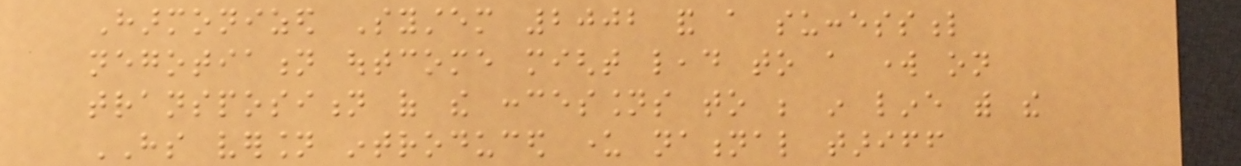Harmonized System 2002 and a successful
negotiation outcome might lead to a work on
transposition of the concessions to be in line with the
HS version introduced under national tariff
